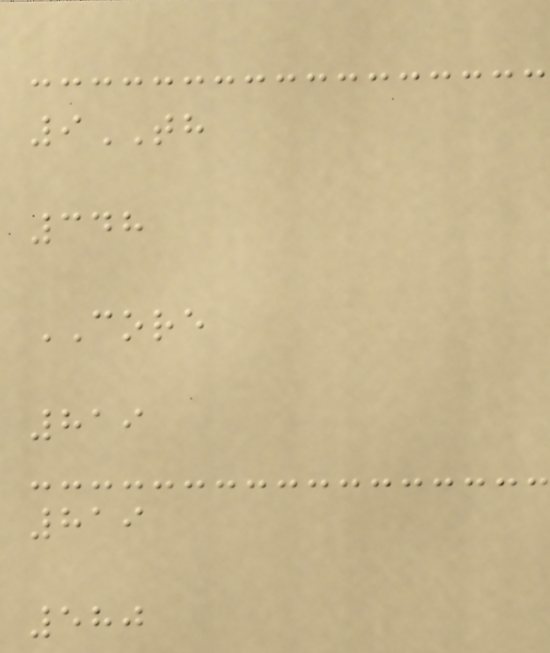9TH
348
CORE
819
819
580
